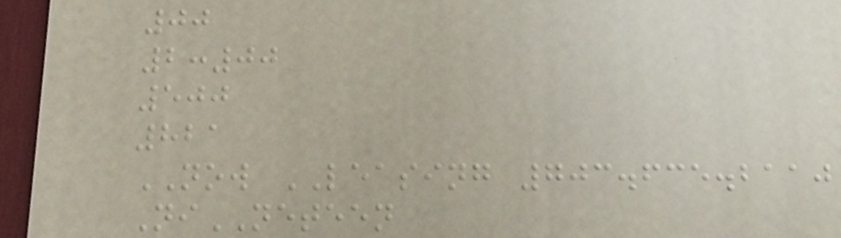00
2:00
500
821
NOW LEASING 703.635.2110
NiNETEEN
